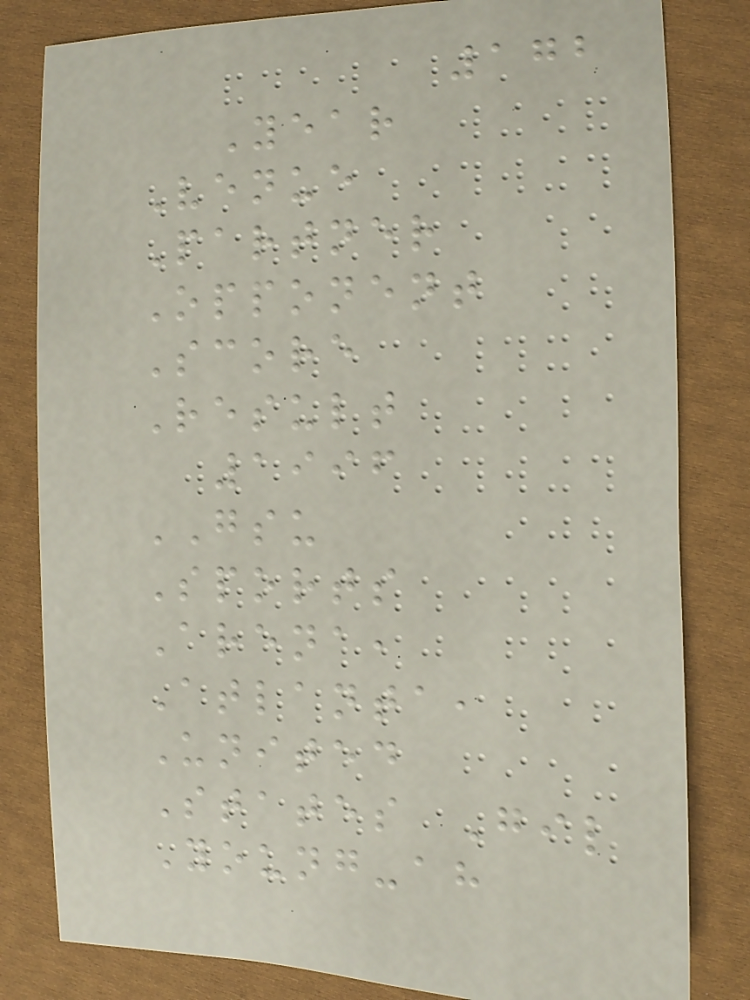172
Year
Venue
Partner
Opponent
Score
Result
1996
GSU
Sports
Arena,
Atlanta,
United
States Gil
Young-ah
